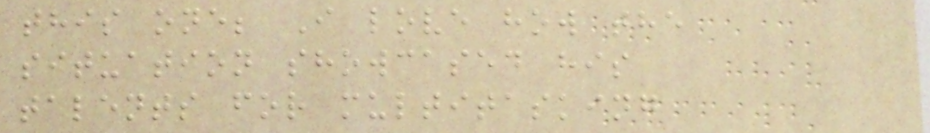this one; I love how the
situation showcased his
talents for multitasking
